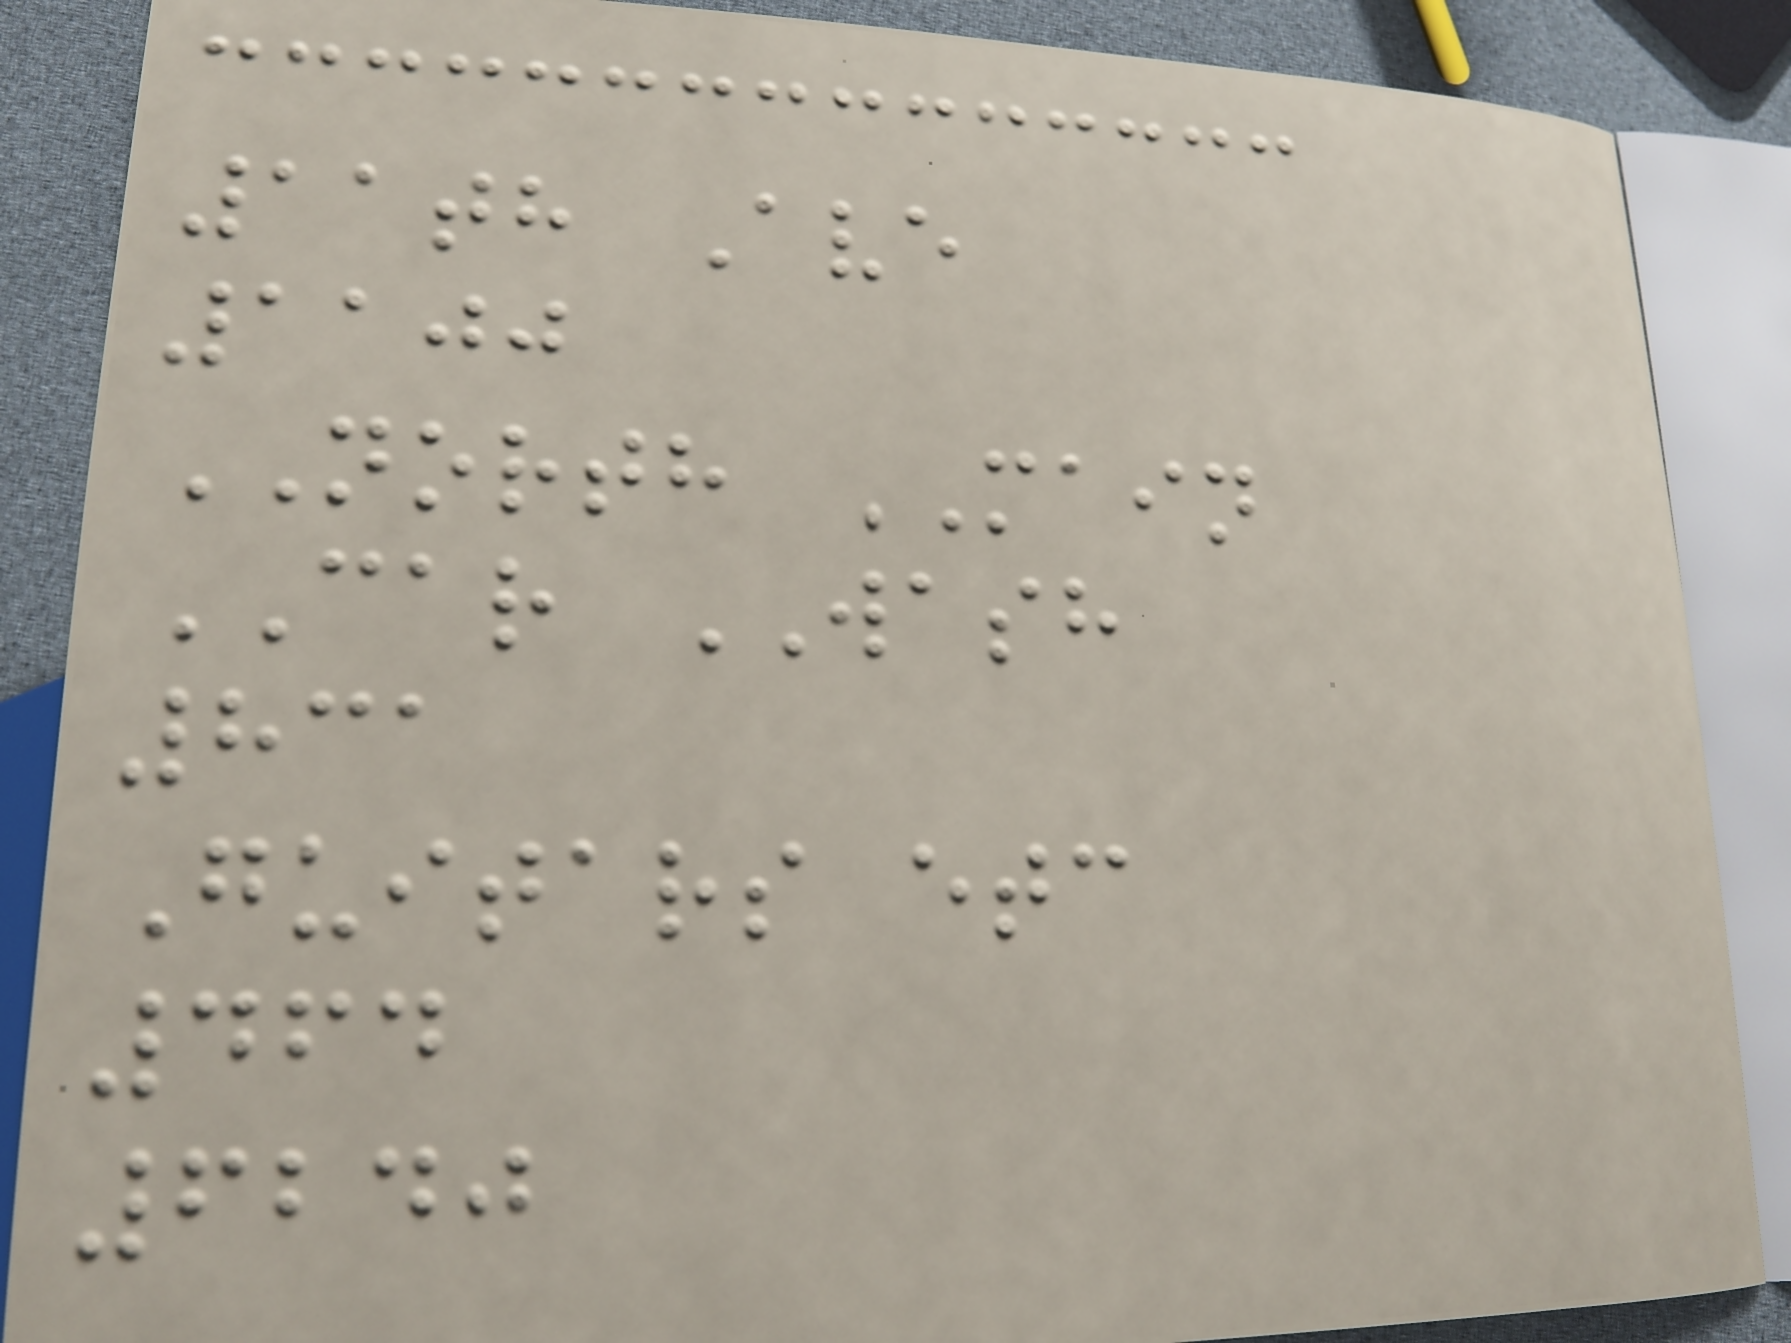11th Ave
1100
NORTH MAIN
CAR WASH
831
Guitars etc
464
6240
